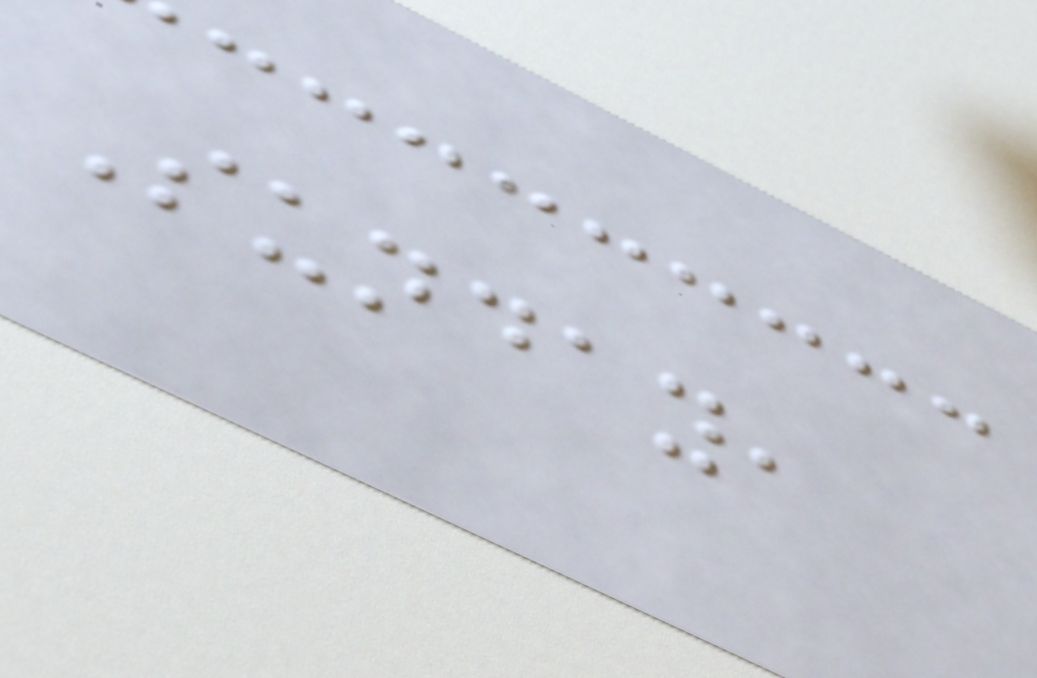Sunday,
